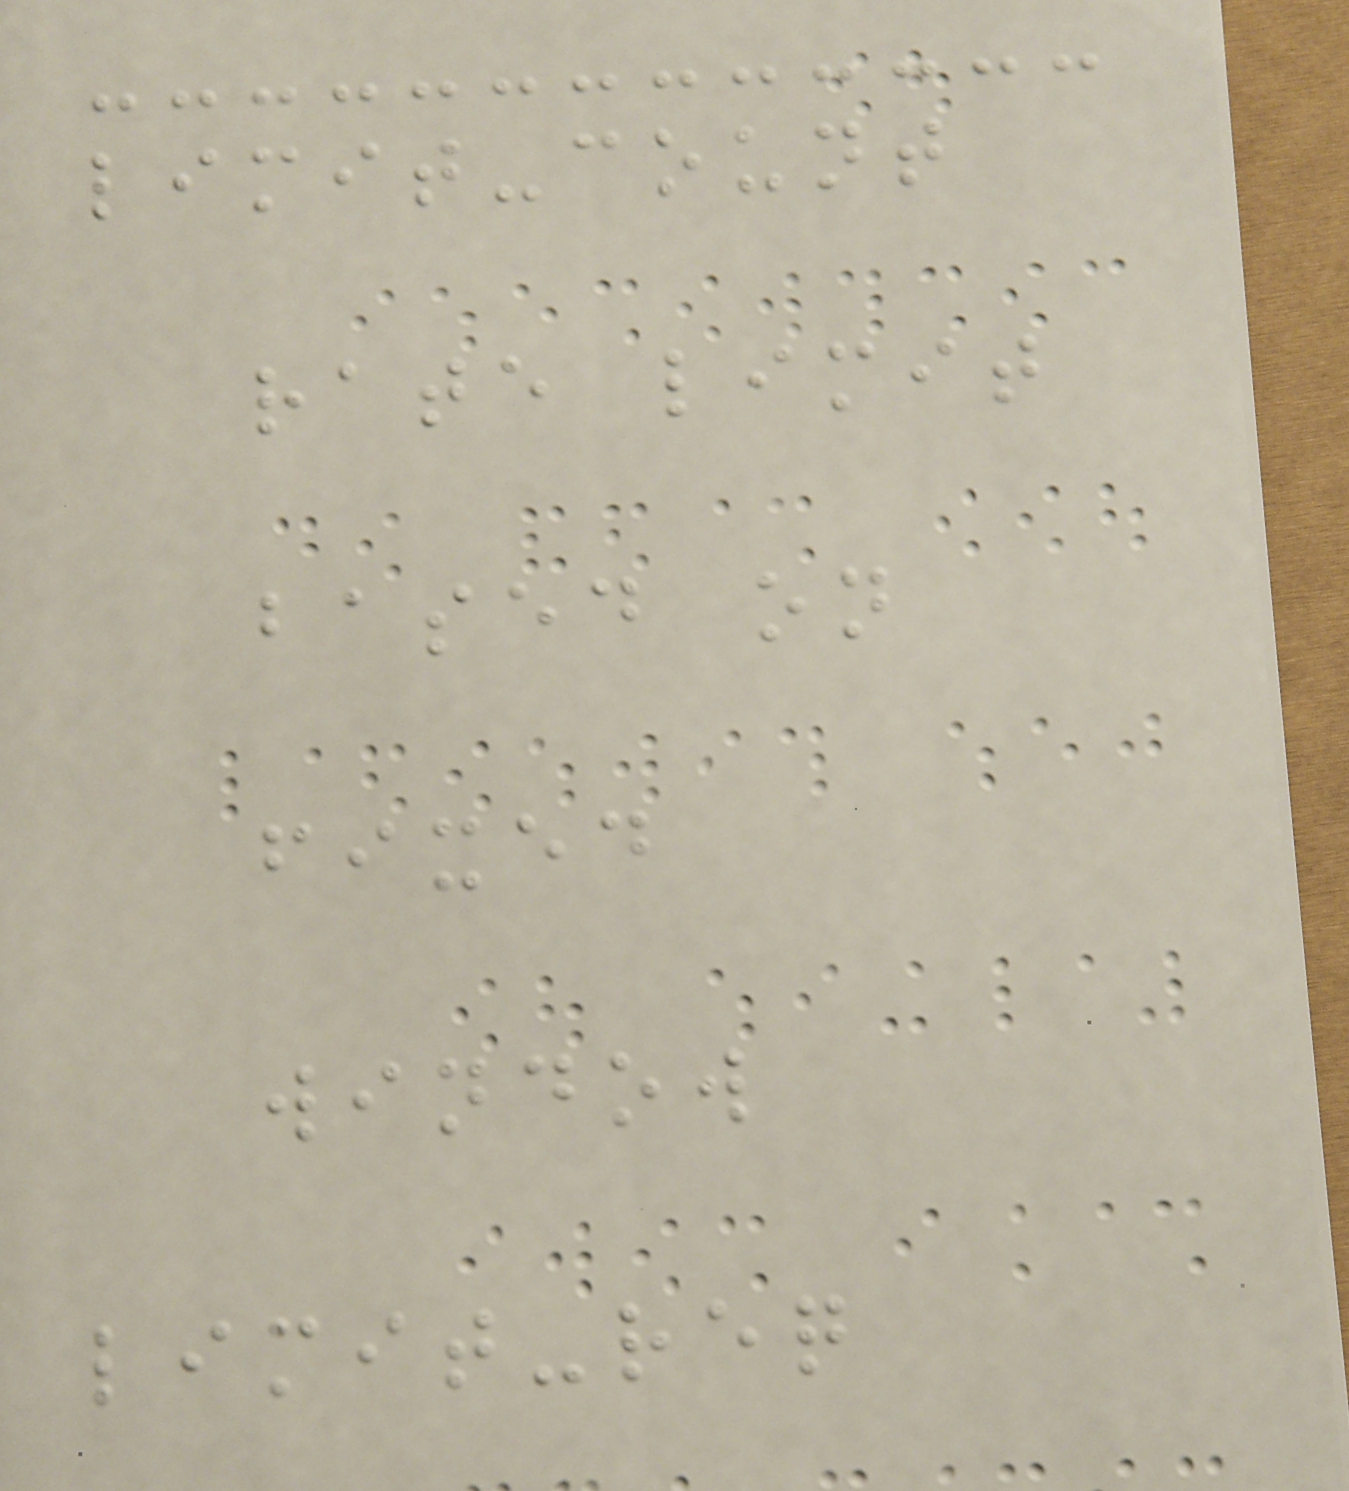limit-count
rate limit
based on
fixed
window
limit-req
